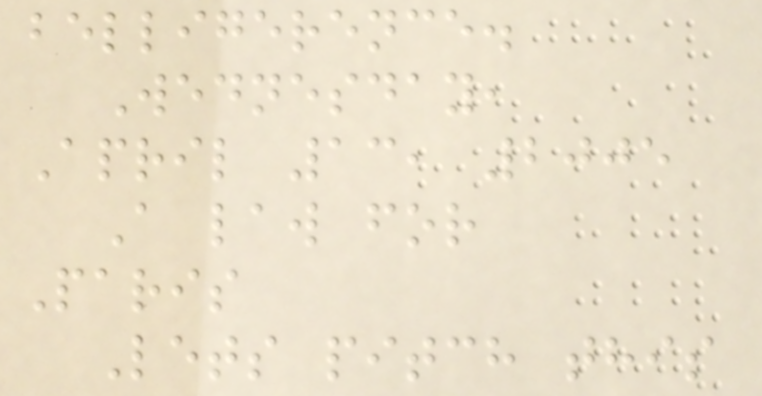belligerence.
Wednesday,
April 13, 2005
A law for
Paris
Lets pitch this
